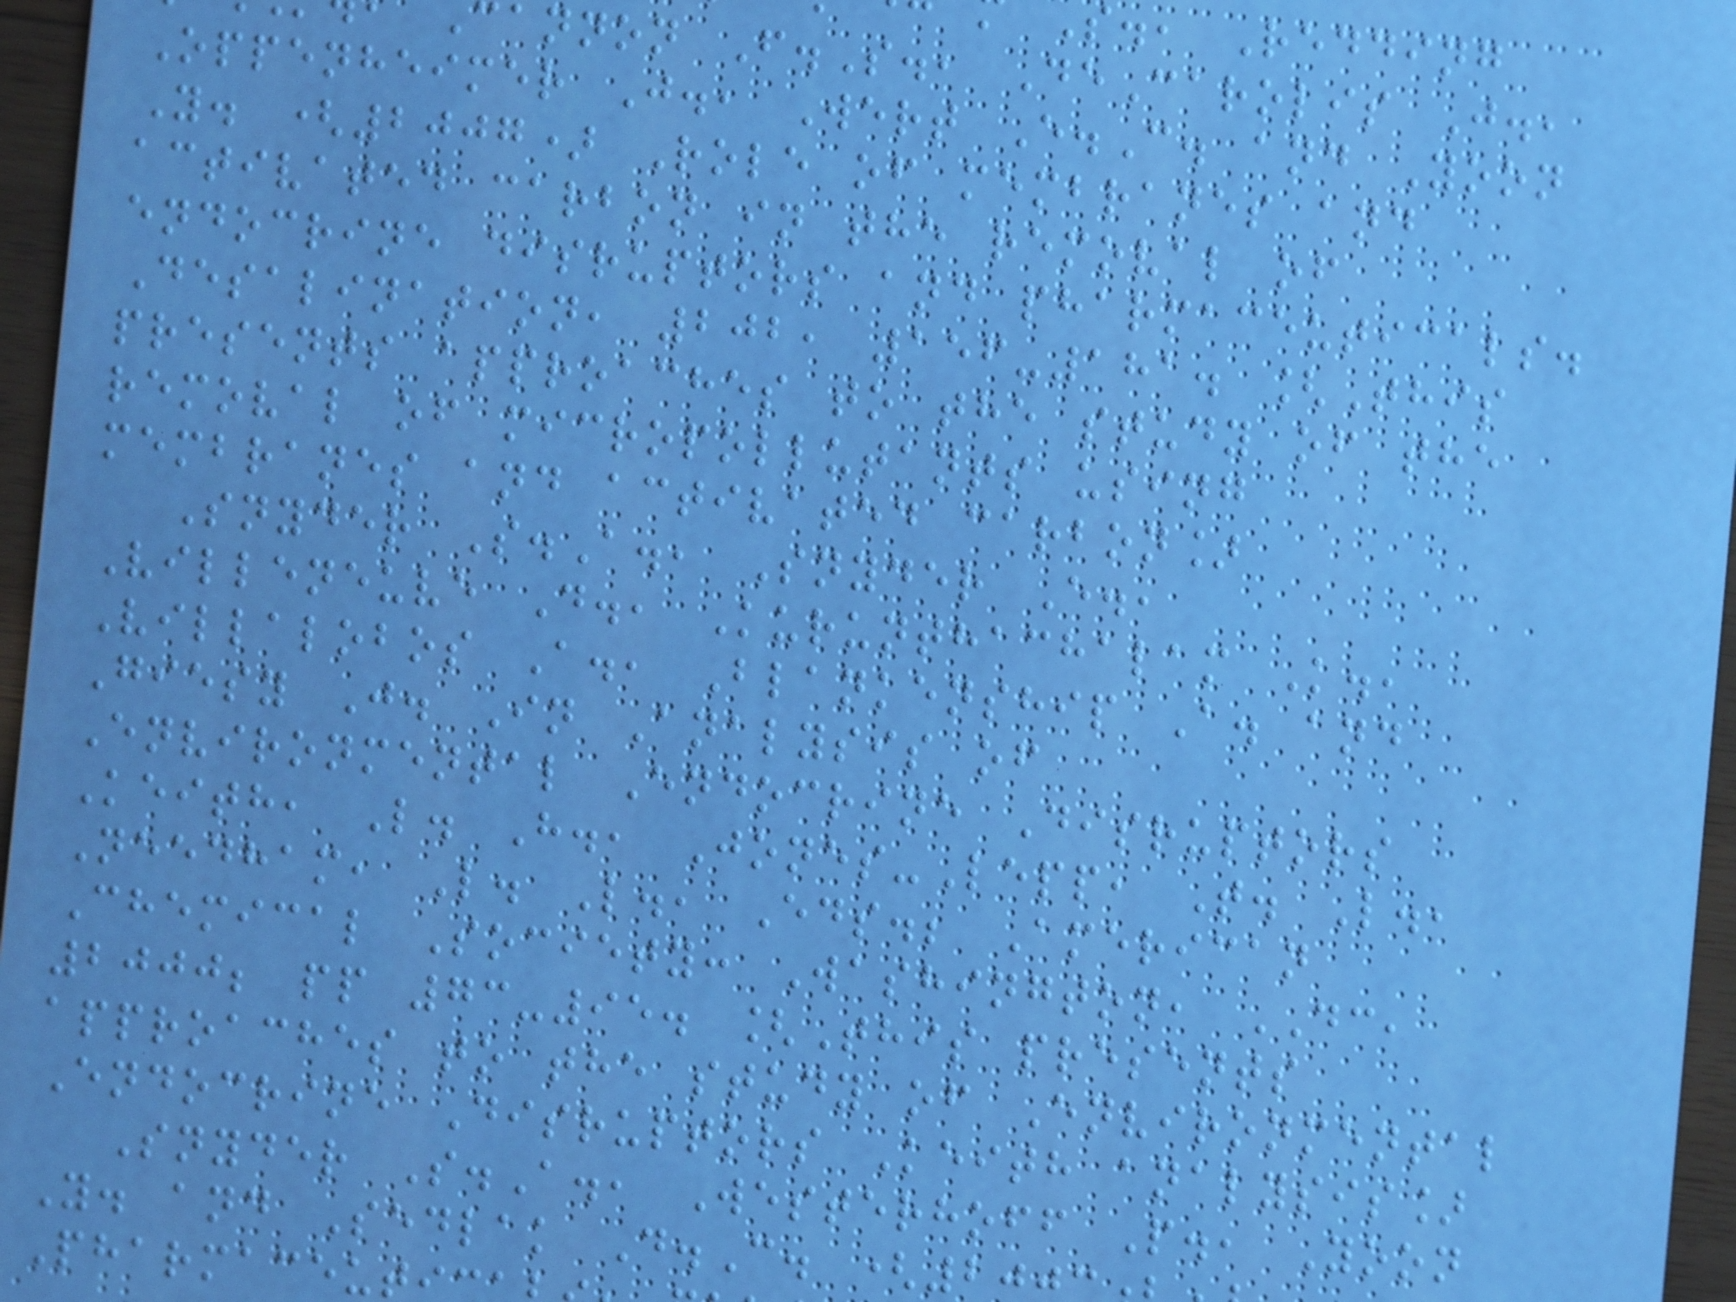s., Redding
annon F.S., DeCarolis J.,
Oppenheimer J., Wert E.C. and Yoon
Y. (2007) Role of membranes and
activated carbon in the removal of
endocrine disruptors and pharmaceuticals.
Desalination, 202, 156-181. [This
presents approaches to the study of the
removal of micropollutants using
membranes and activated carbon]
Snyder S.A., Snyder E.,
Villeneuve D., Kurunthachalam K.,
Villalobos A., Blankenship A. and
Giesy J. In Analysis of
Environmental Endocrine Disruptors
Keith, L. H., Jones-Lepp, T. L.,
Needham, L. L., Eds.; American
Chemical Society: Washington, DC,
2000; pp 73-95. [This presents
approaches to the study of Environmental
Endocrine Disruptors Keith analysis]
Snyder S.A., Westerhoff P., Yoon
Y. and Sedlak D.C. (20
Pharmaceut
